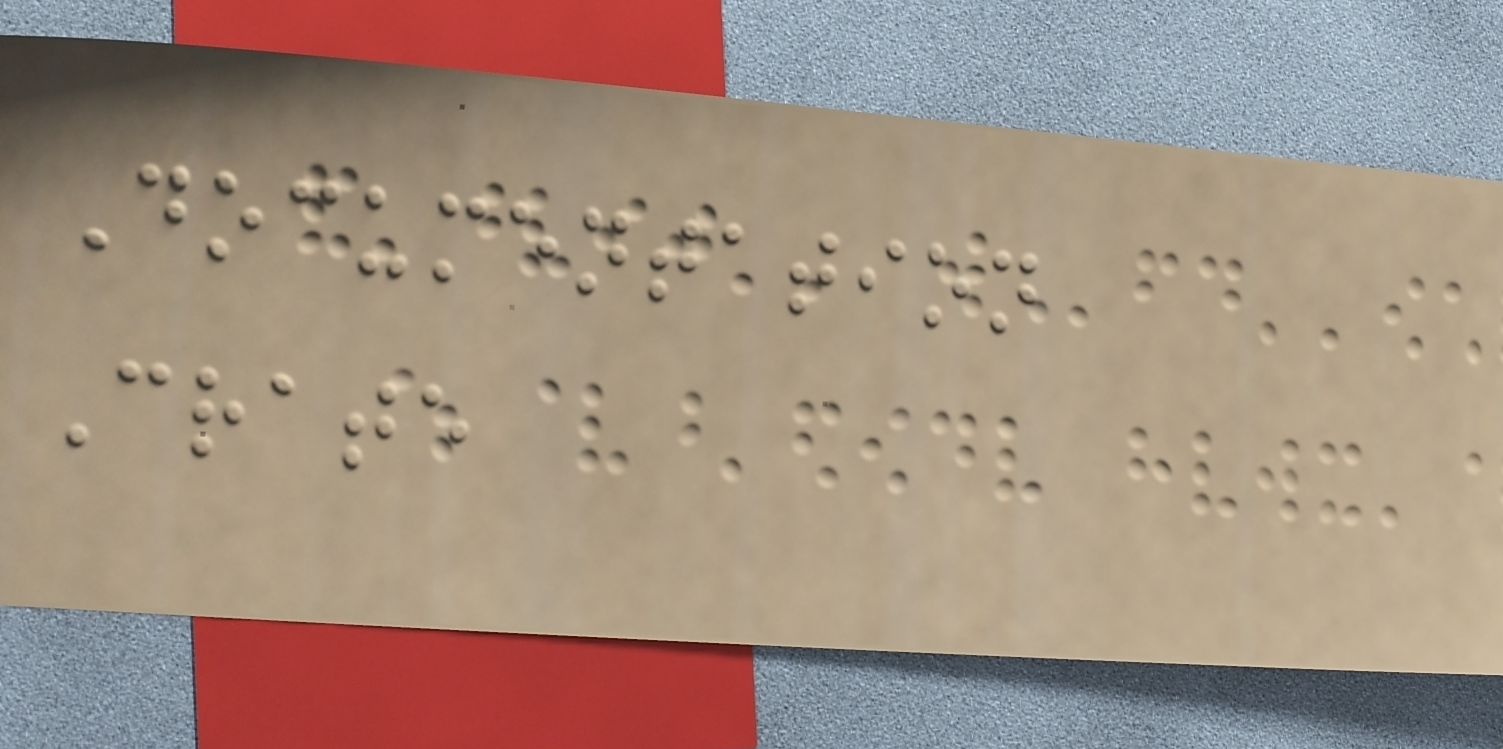Documentation
Crate
